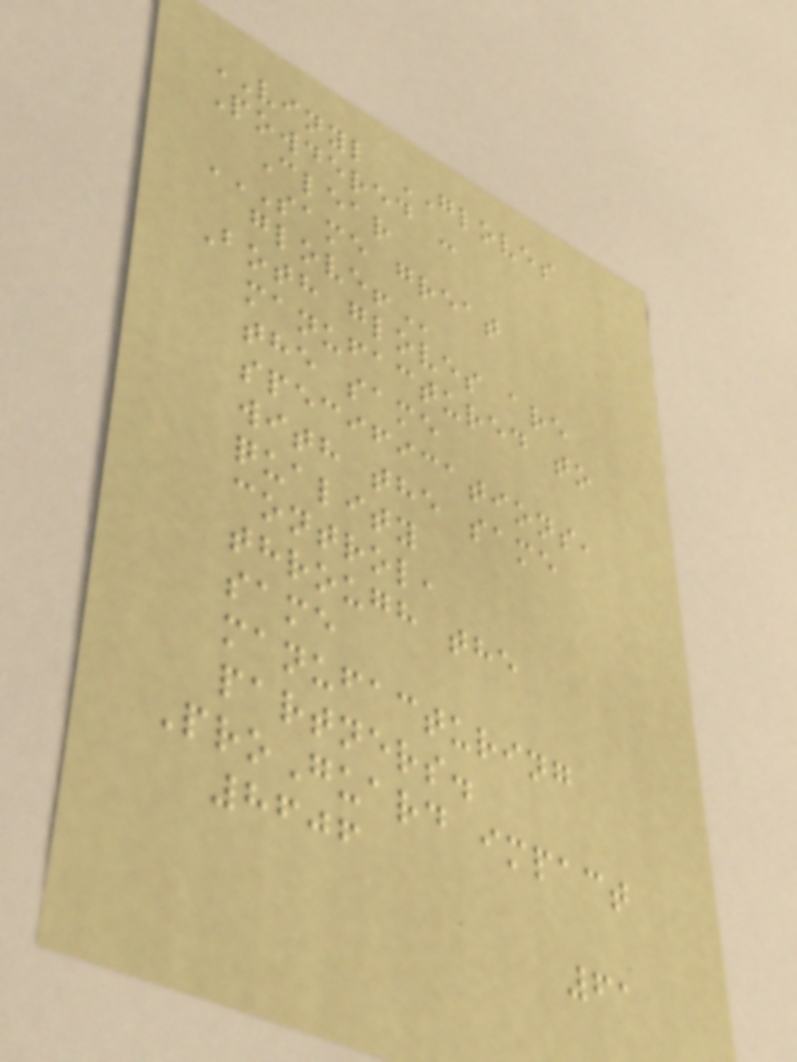VINYL GLOVES
Powdered -
Clear
SAME GREAT
GLOVE!
Both gloves are
manufactured to
the same
specifications,
with the same
quality
control,
through the
same
manufacturing
partners.
ProGuard impact
8606
61
